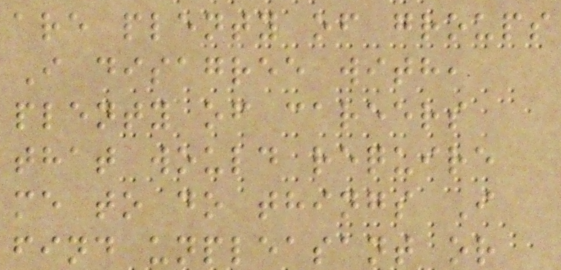are plenty of groups
I disagree with,
plenty of careers
that would require
me to do things I
find unpleasant or
